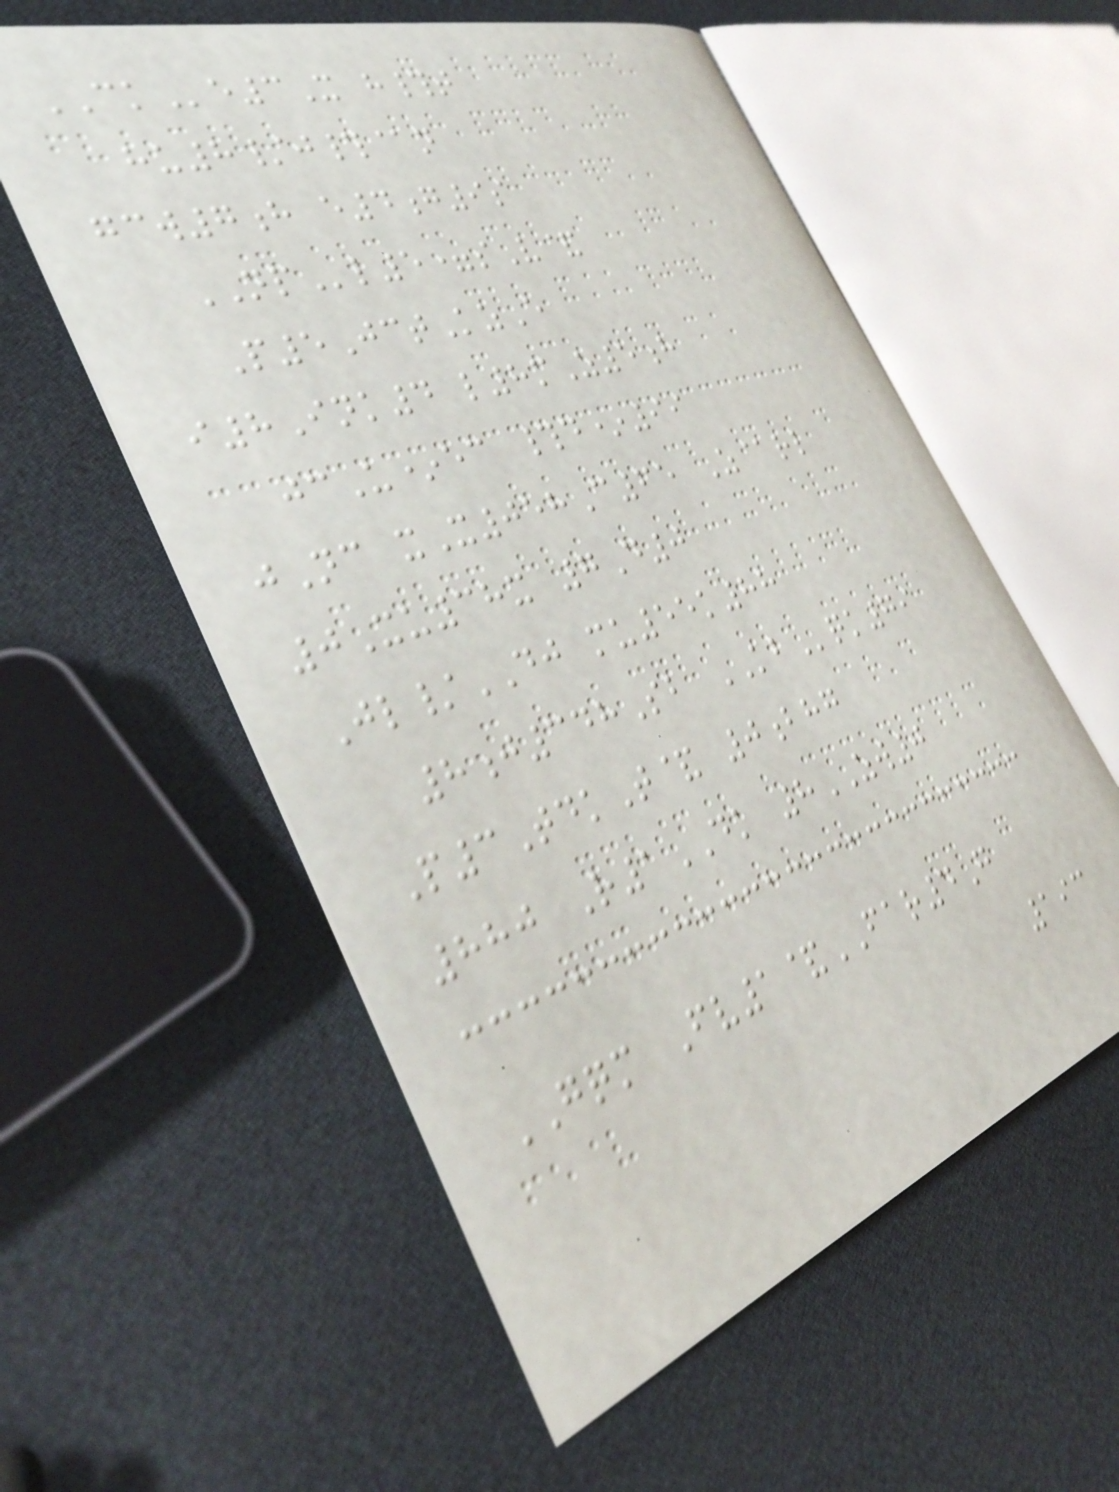CKe3X h#t
hu8/j#@n
gcw7h e4g9s
NPl5=sV&
P5JctKzE
i8Ink4 l8mZ5h
jcU*ec #d*99
jNc xX058C65 Z@rl
0Xu38x 7D0
Jl/DJ mu55k88
8j348Sb KBqk79
P3TdkT& 0bhg
880 R1DK 8ZW0
GQM Fv1&FAR4G
193
